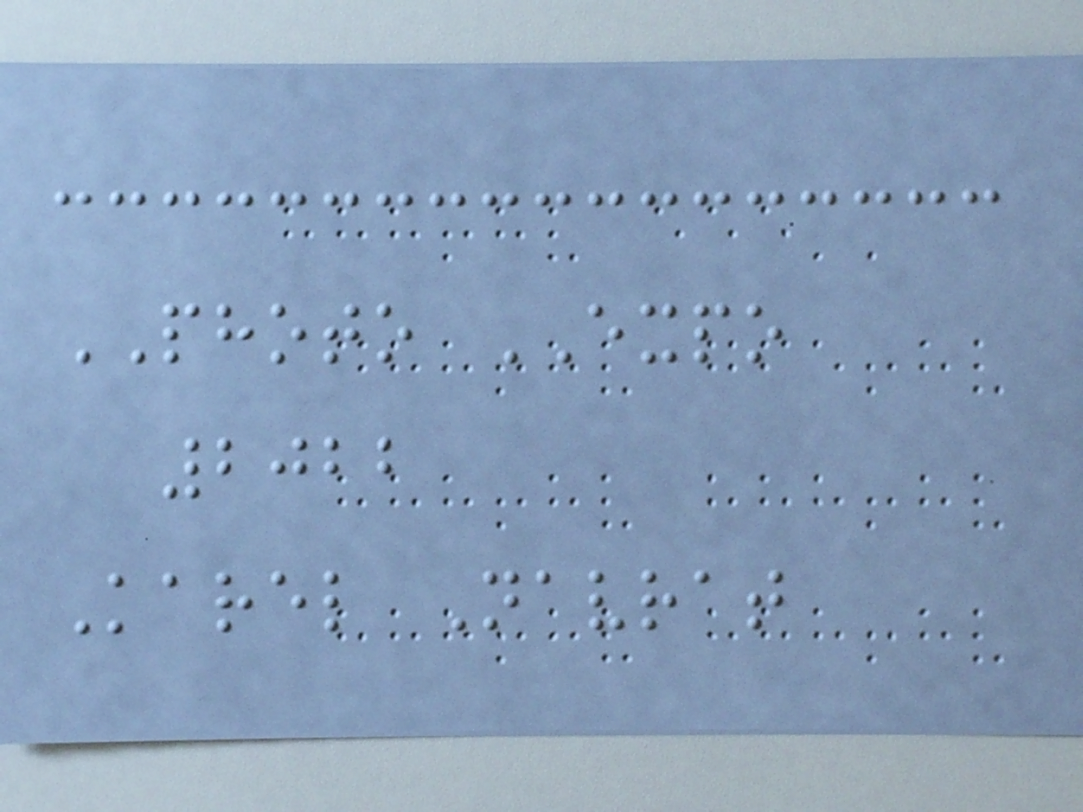PHOTO EXPO
2022
Karel Navrat
